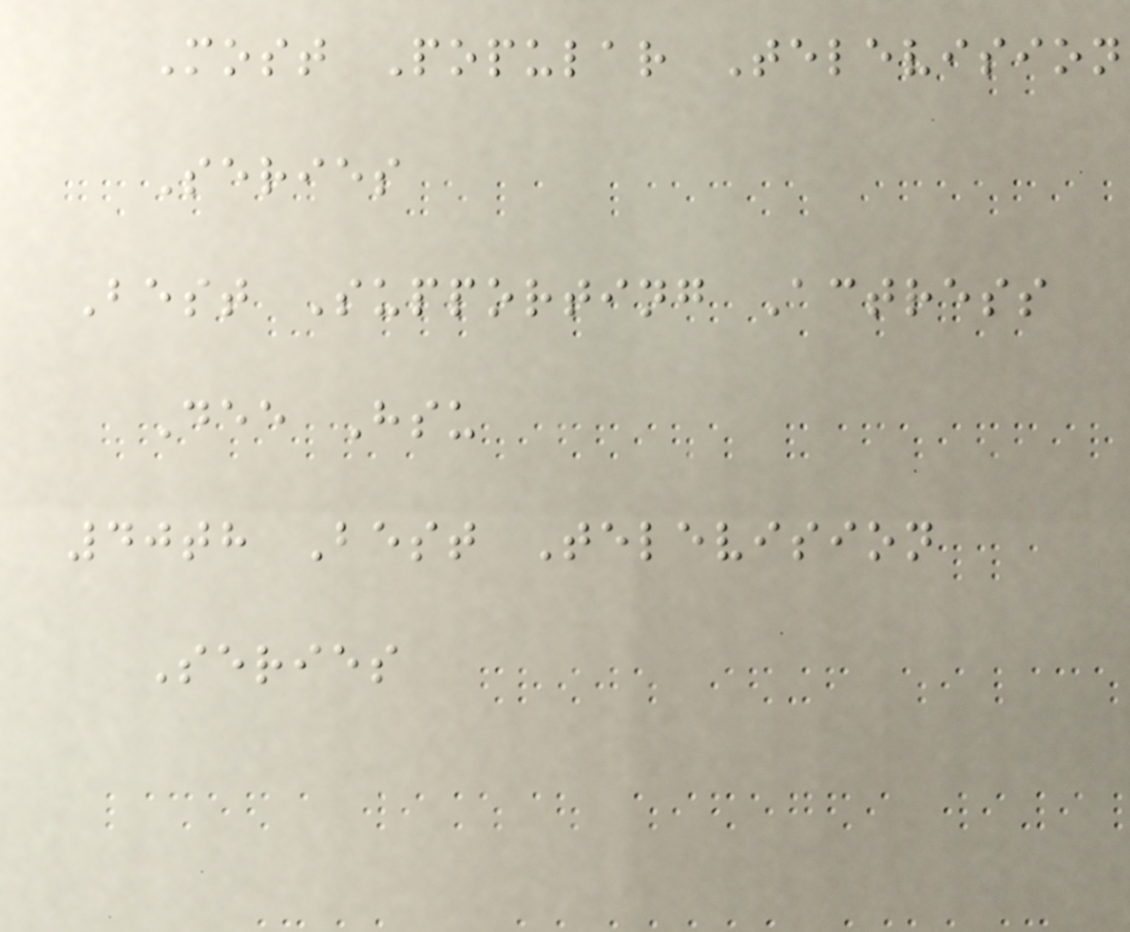Most Popular Television
Series
Best Supporting Actress
Dee Hsu
40th Best Television
Series
